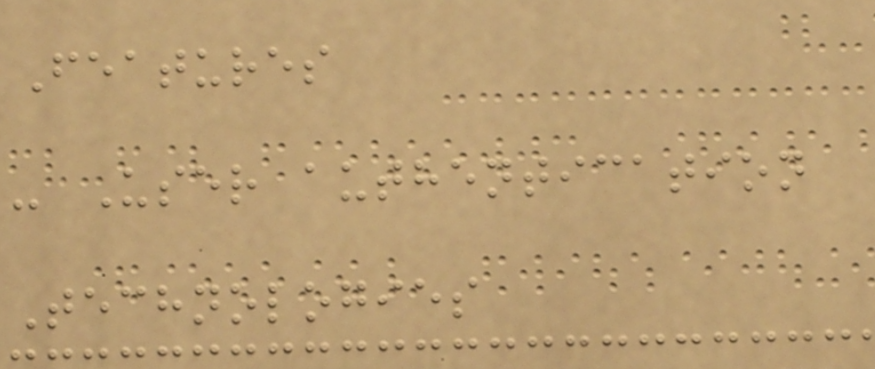Features
- User authentication
Technologies
